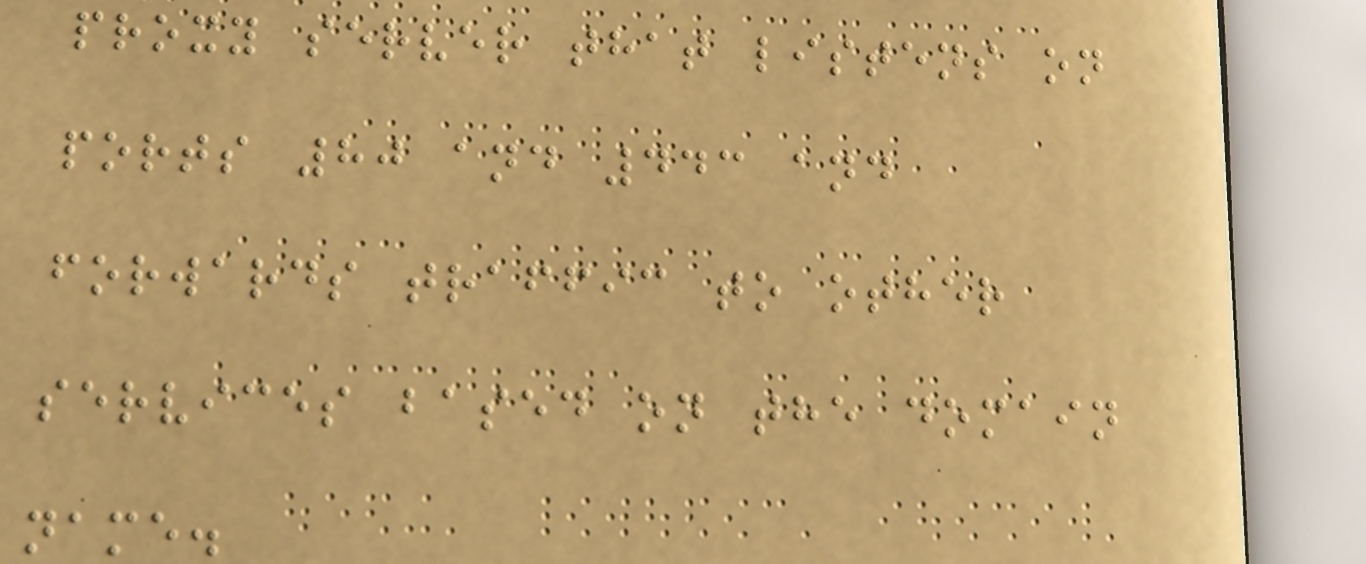proxy server that listens on
ports 80 and 443 and
forwards traffic to other
services based on the domain
name.
